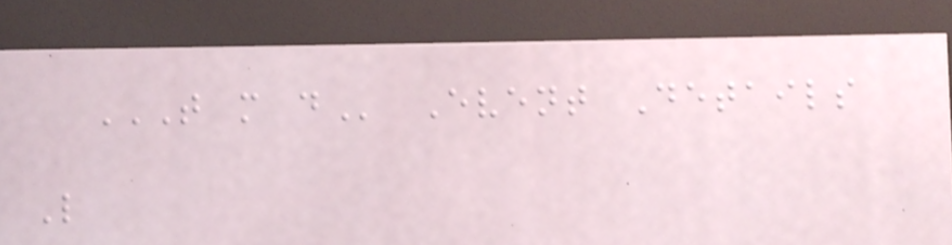T M D Event Details
L
